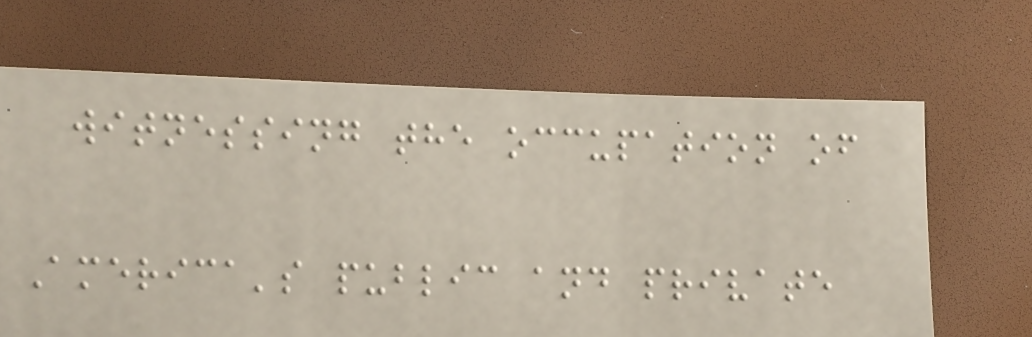witnessing the occupation of
America's public and private
